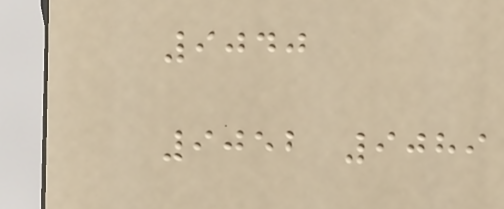9040
9052 9089
